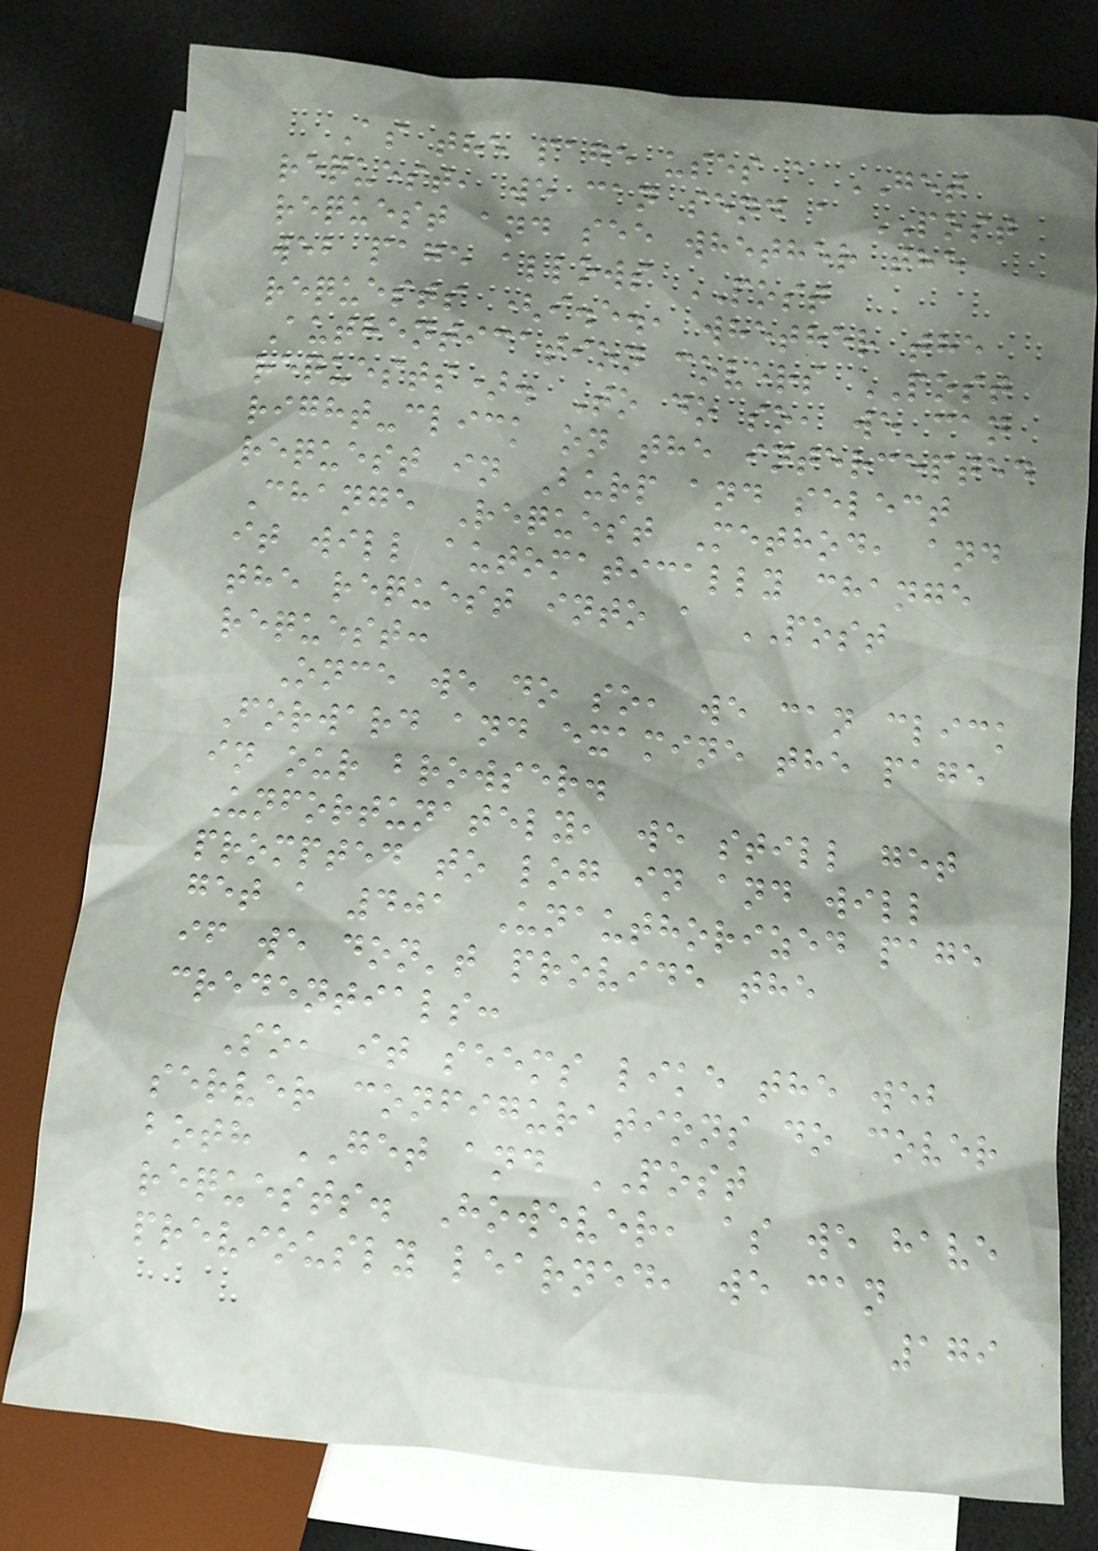As the page uses a GET
request, we can send a POST
request and see whether the
web page allows POST
requests (i.e., whether the
Authentication covers POST
requests). To do so, we can
right-click on the intercepted
request in Burp and select
Change Request Method, and
it will automatically change
the request into a POST
request:
Once we do so, we can click
Forward and examine the page
in our browser.
Unfortunately, we still get
prompted to log in and will
get a 401 Unauthorized page
if we don't provide the
credentials:
So, it seems like the web
server configurations do cover
both GET and POST
requests. However, as we have
previously learned, we can
179
